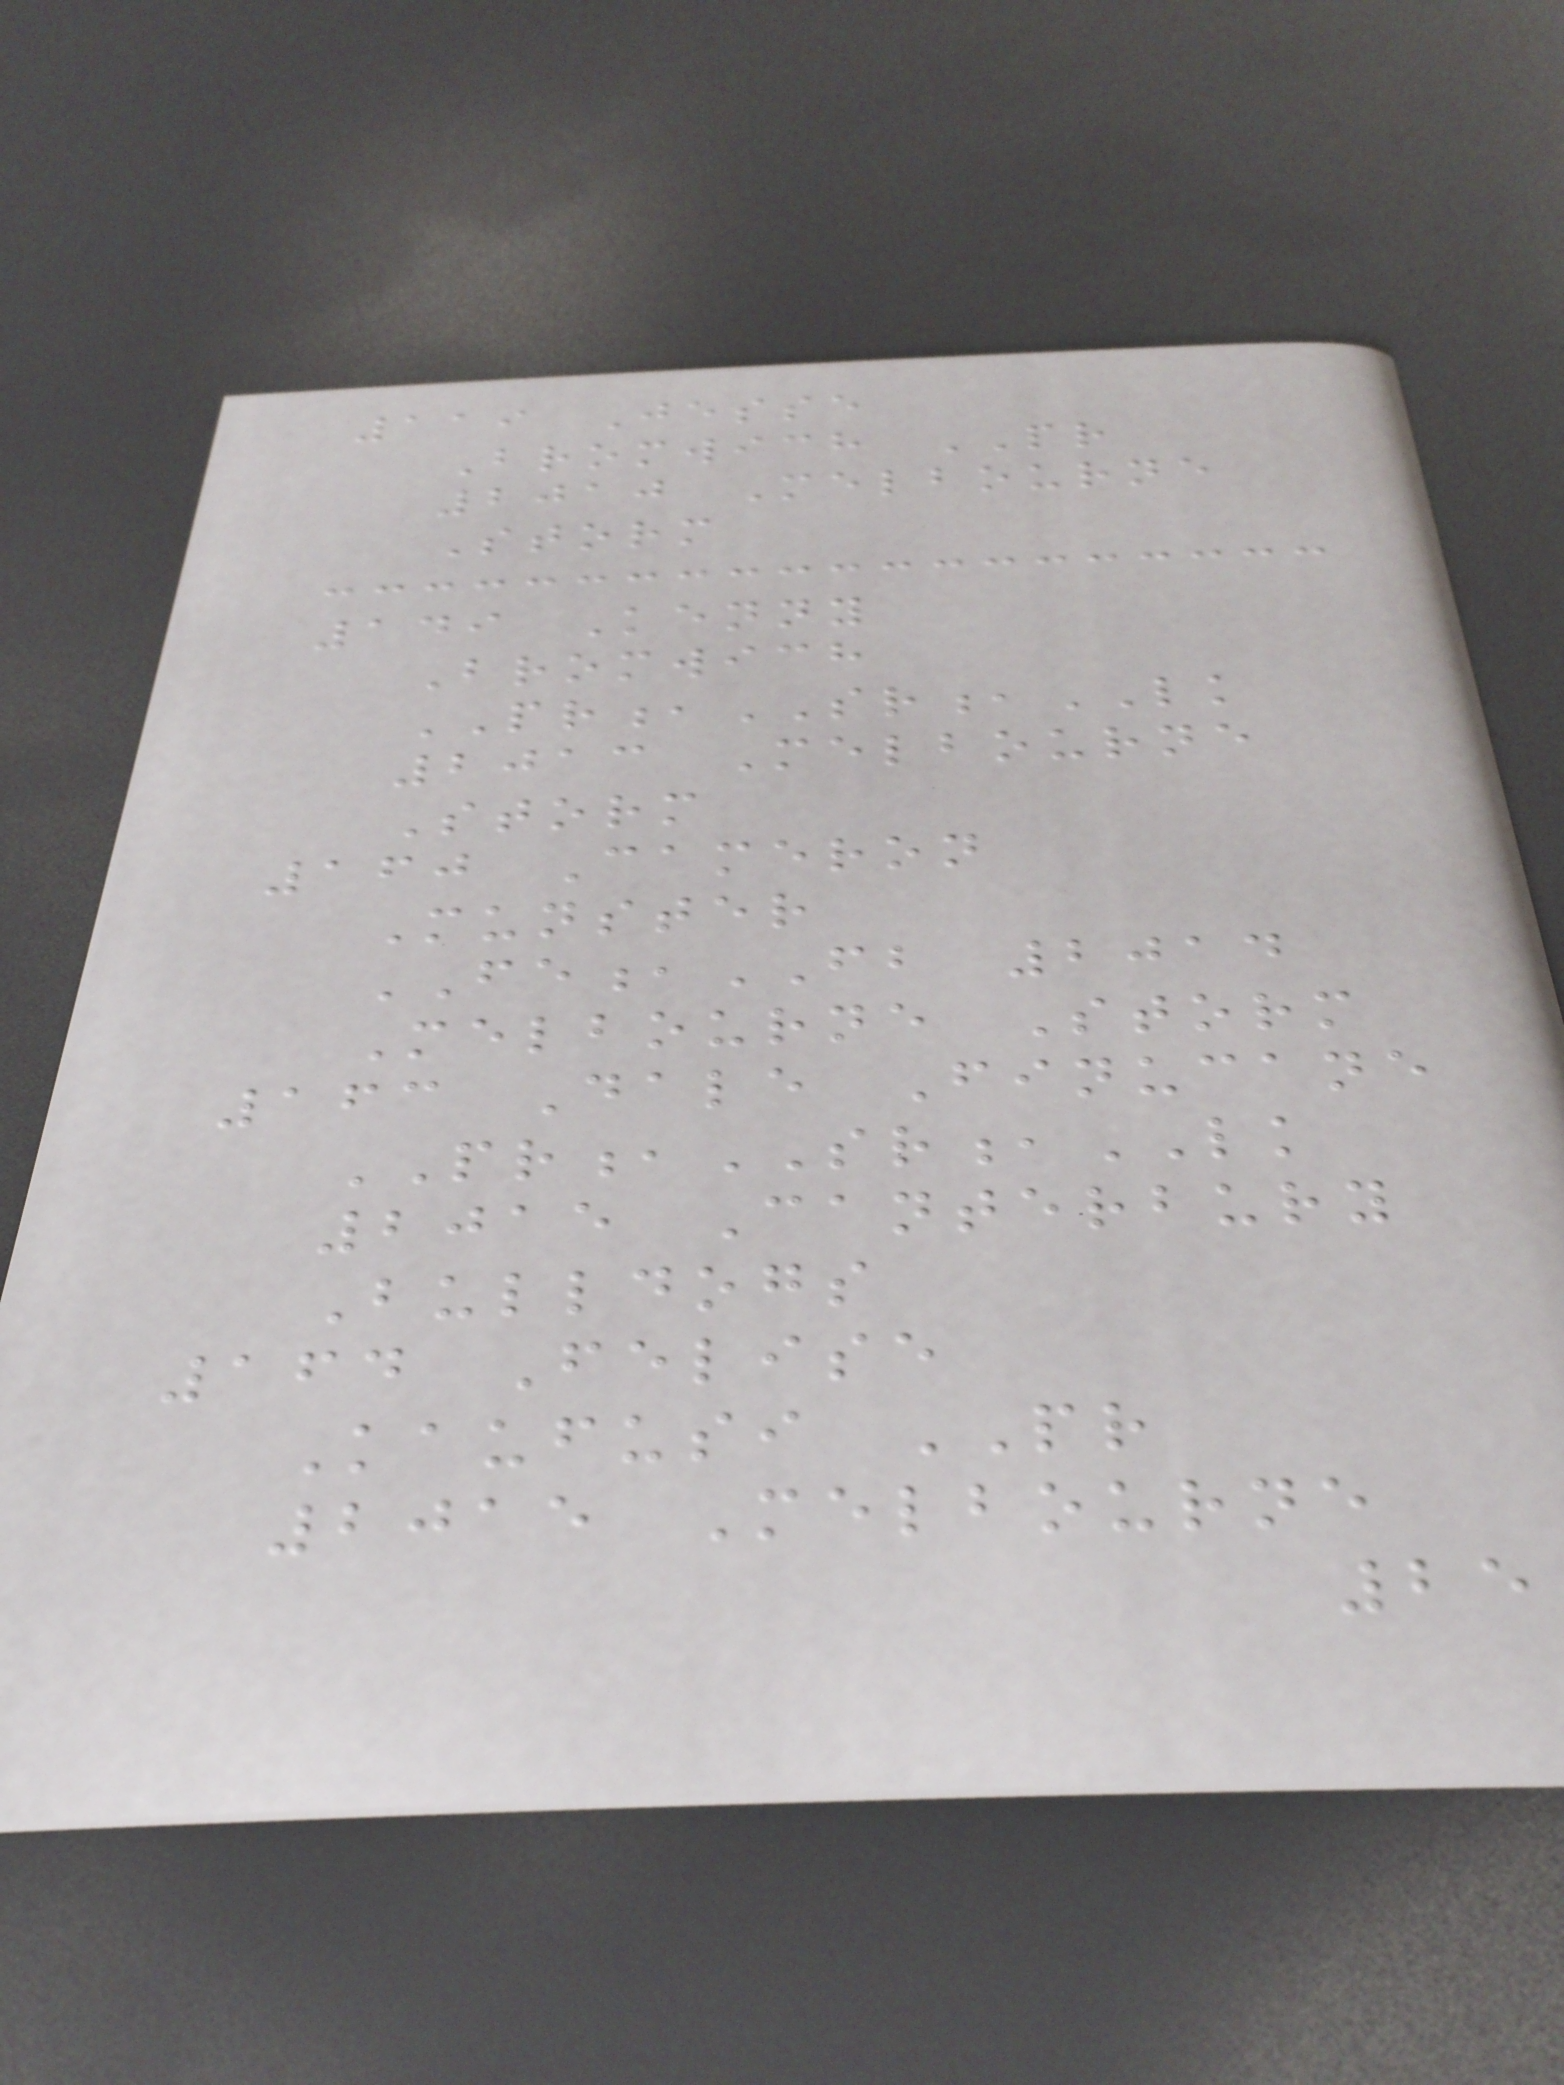119 Jesse
Bromwich PR
2010 Melbourne
Storm
149 Kenny
Bromwich
PR,SR,LK
2013 Melbourne
Storm
160 Cameron
Munster
FE,FB 2014
Melbourne Storm
163 Dale Finucane
PR,SR,LK
2015 Canterbury
Bulldogs
164 Felise
Kaufusi PR
2015 Melbourne
25
